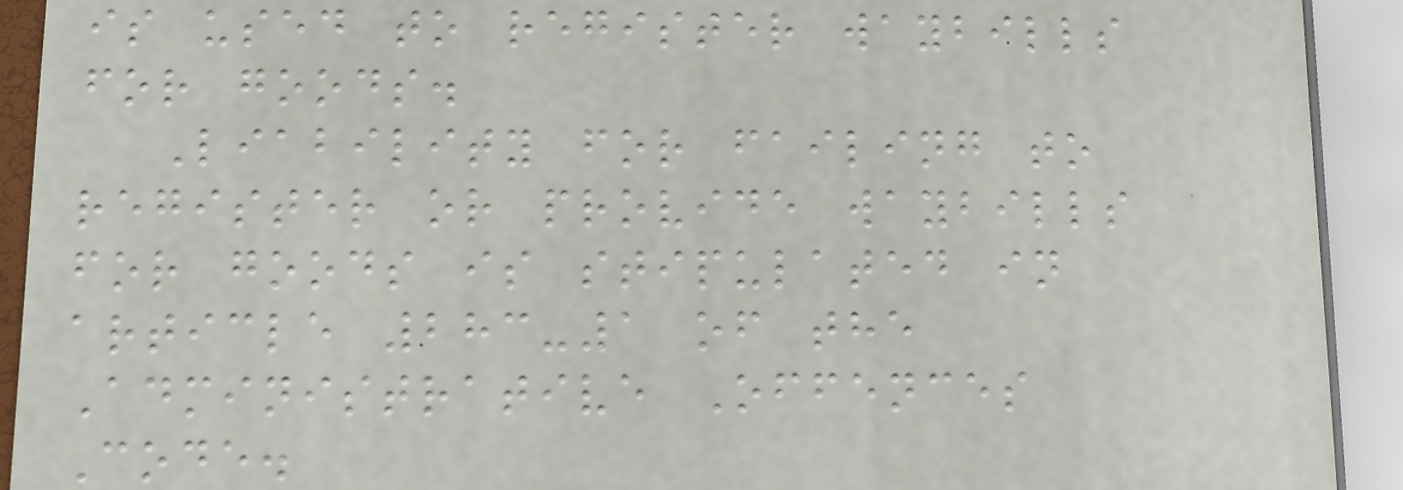is used to register waybills
for goods.
Liability for failing to
register or provide waybills
for goods is stipulated in
article 283-1 of the
Administrative Offences
Code.
